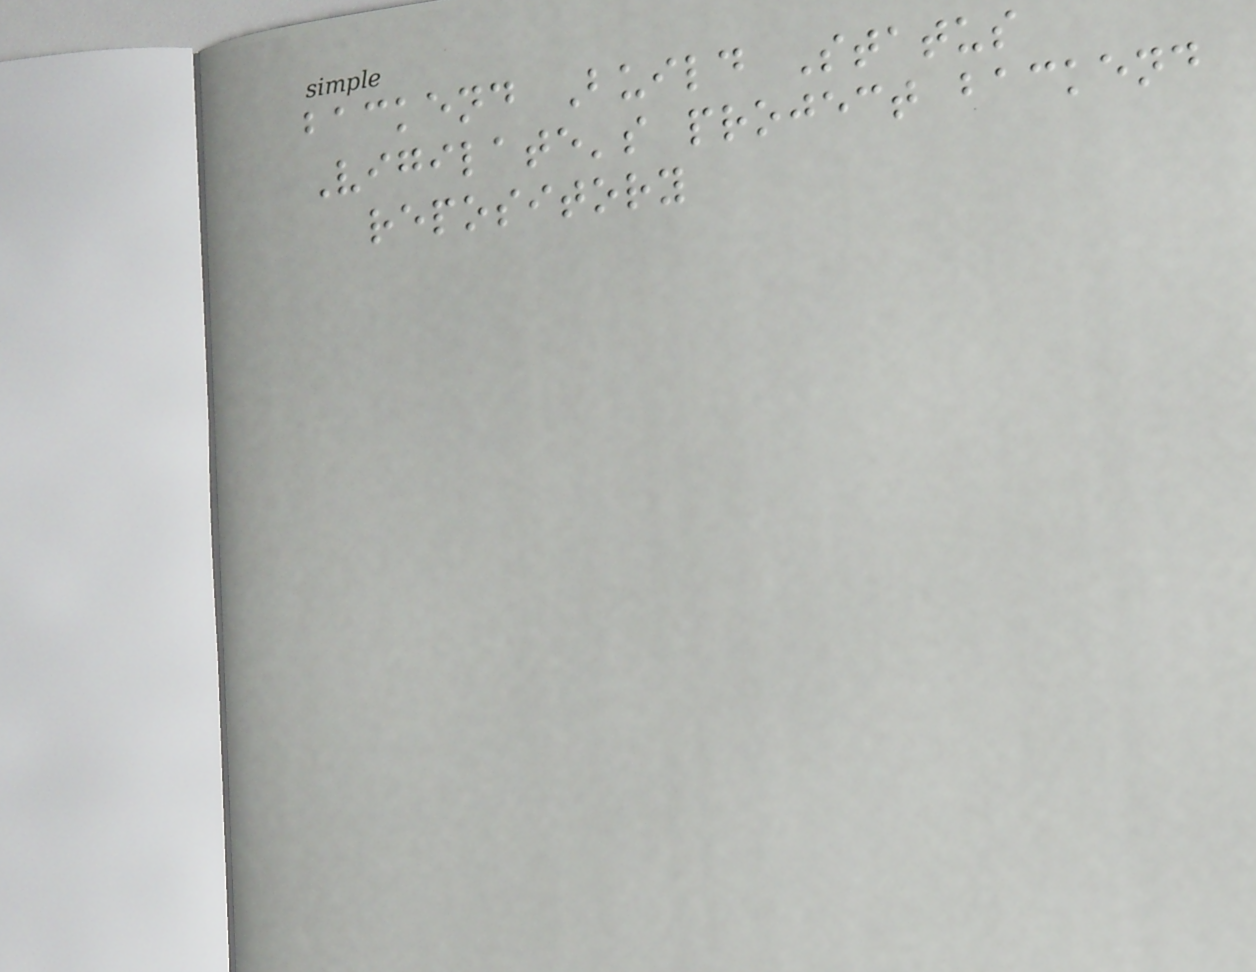backend Build Status
Vigilate's project backend
repository
